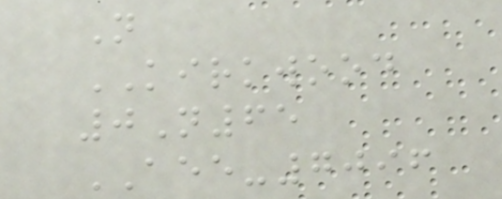N
KIRKWOOD
0N65
AEE-7096
